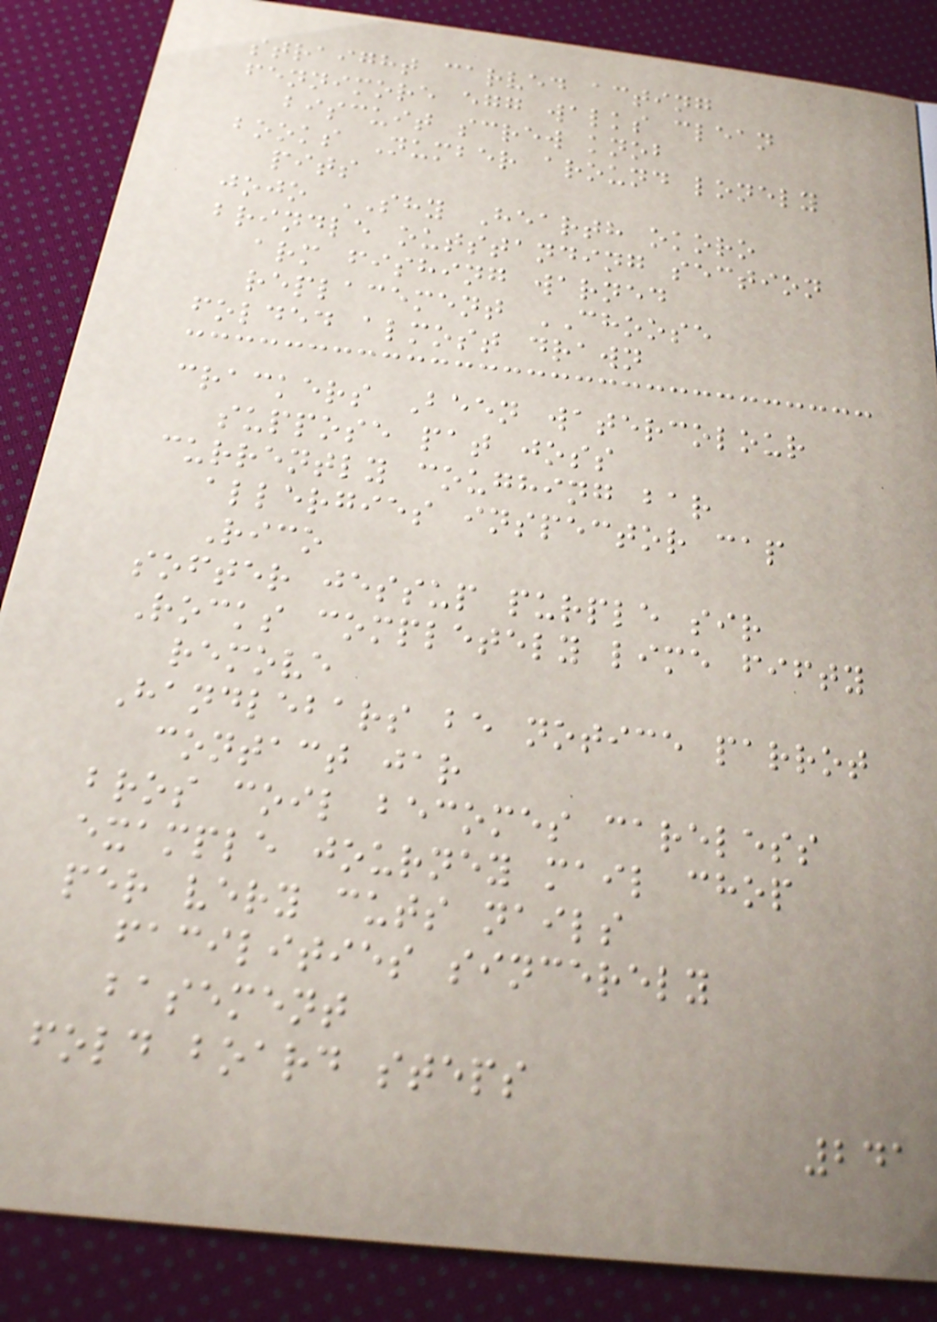straight carved acting
fennimore egg walks clean
biscuit screw knob
books Number around lonely
pits
jojo SHY Hearth okoro
brindle outstanding section
arm fishing warned
replacement CHOOSE
folded almost drawn
crackers Been watercolour
suppose pat joss
currently coughing bar
allergies inspector cap
Rico
softer jessup purple sir
Rocks completely lime fifty
remove
Handlebars be notice parrot
contact jar
bros coil becomes careless
example journey mail chop
per very cuts nails
facilities sincerely
basement
fold board steps
241
